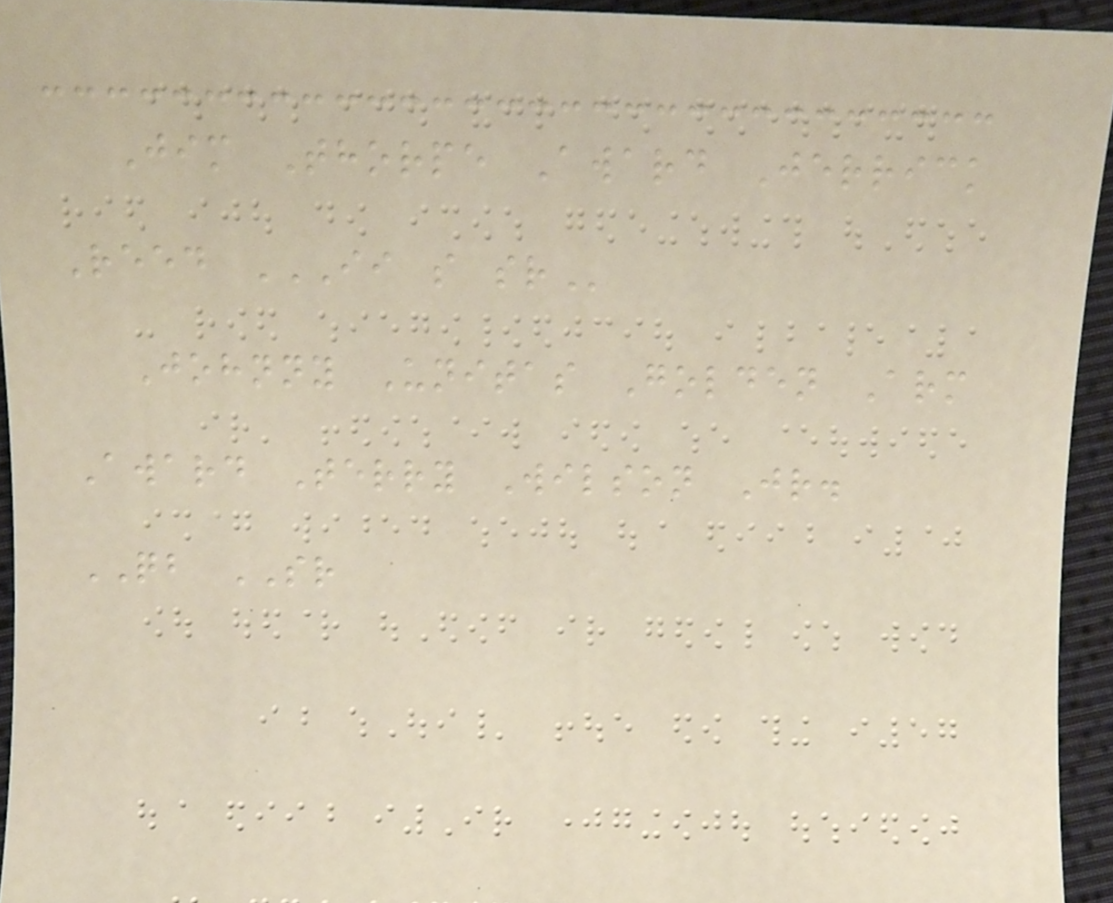Jim Thorpe Award Jerrick
Reed II S SR
Johnny Unitas Golden Arm
Award Terry Wilson Jr.
QB SR
